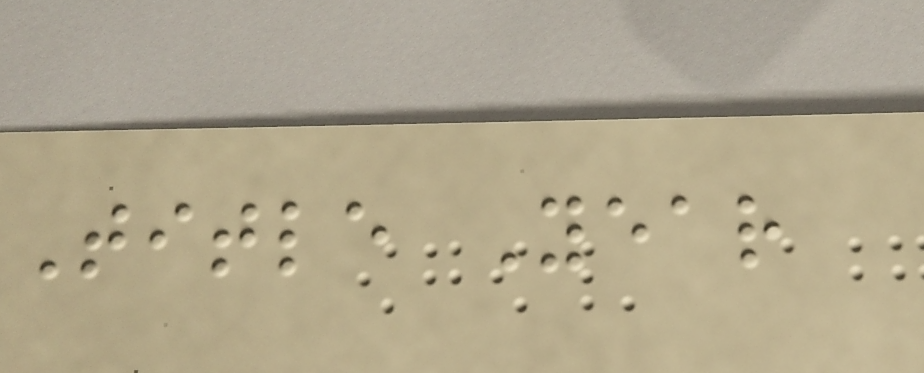Title Year
